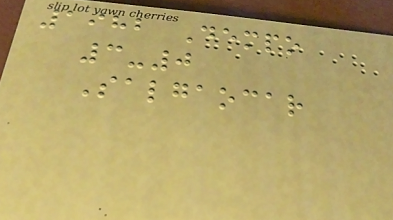1982 Dempo
3-0
Salgaocar
